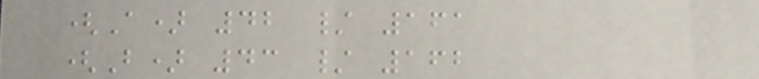(A) 42 / 161
(B) 43 / 162
